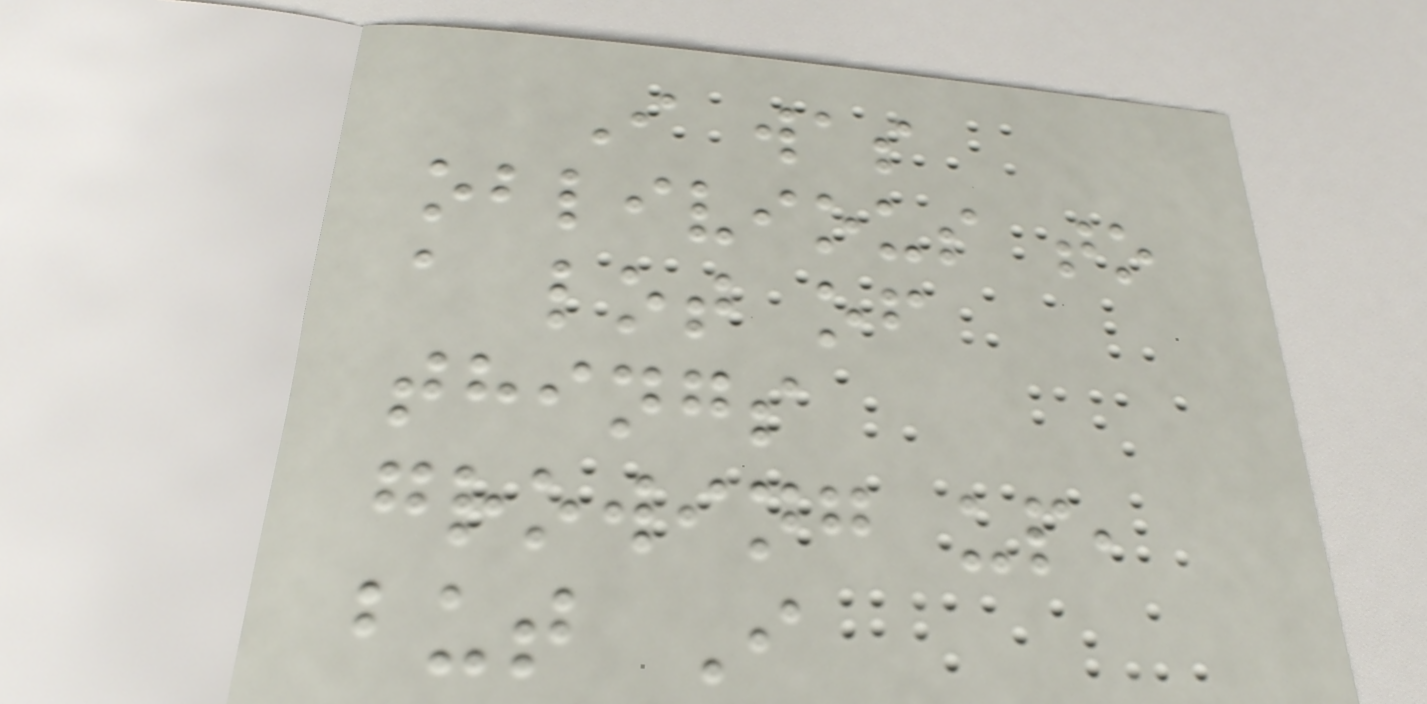I was
oblivious to
a lot of
things
growing up,
but I
